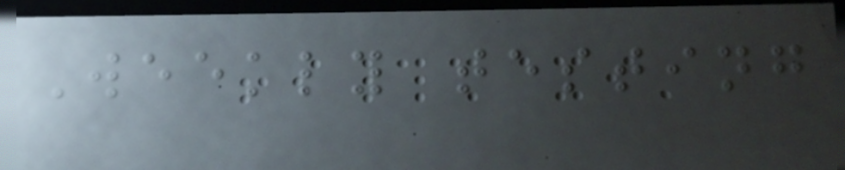Weekly testing
